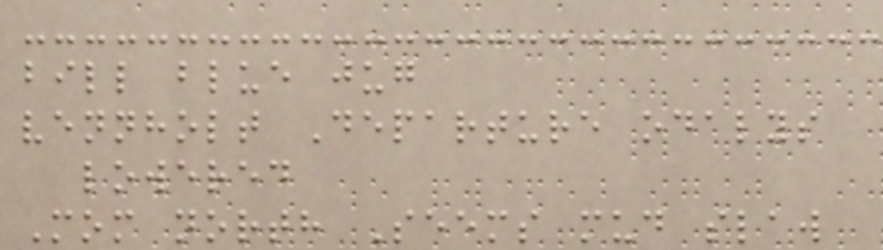bill blue jug
vennholt Departure odalys
lowered
Mom north Seems mud slaw
